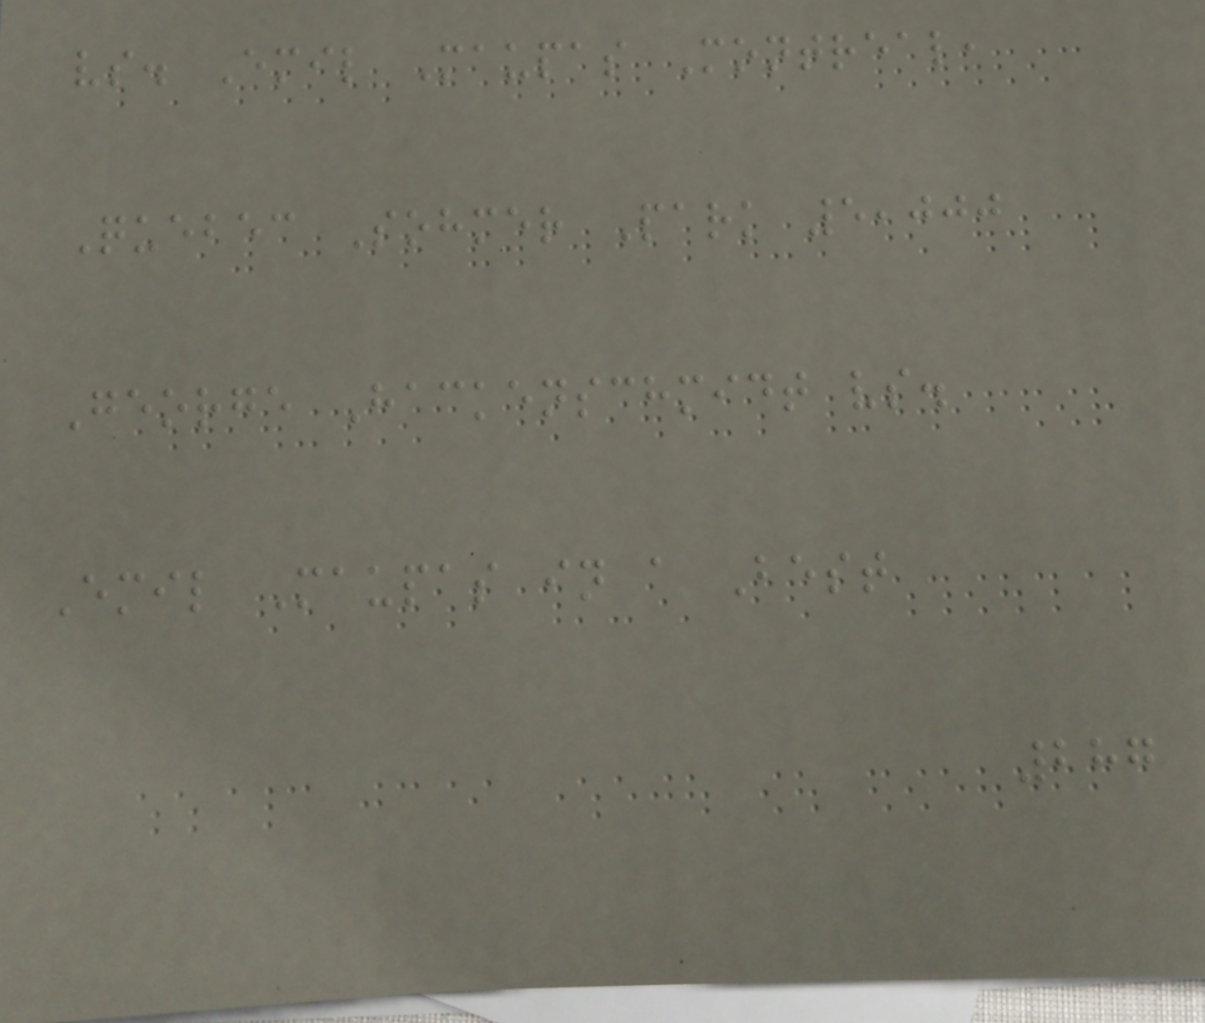vs. Emil Maupas Montreal,
Quebec Sohmer Park 5,000
George Hackenschmidt vs.
Emil Maupas in a Best
287
